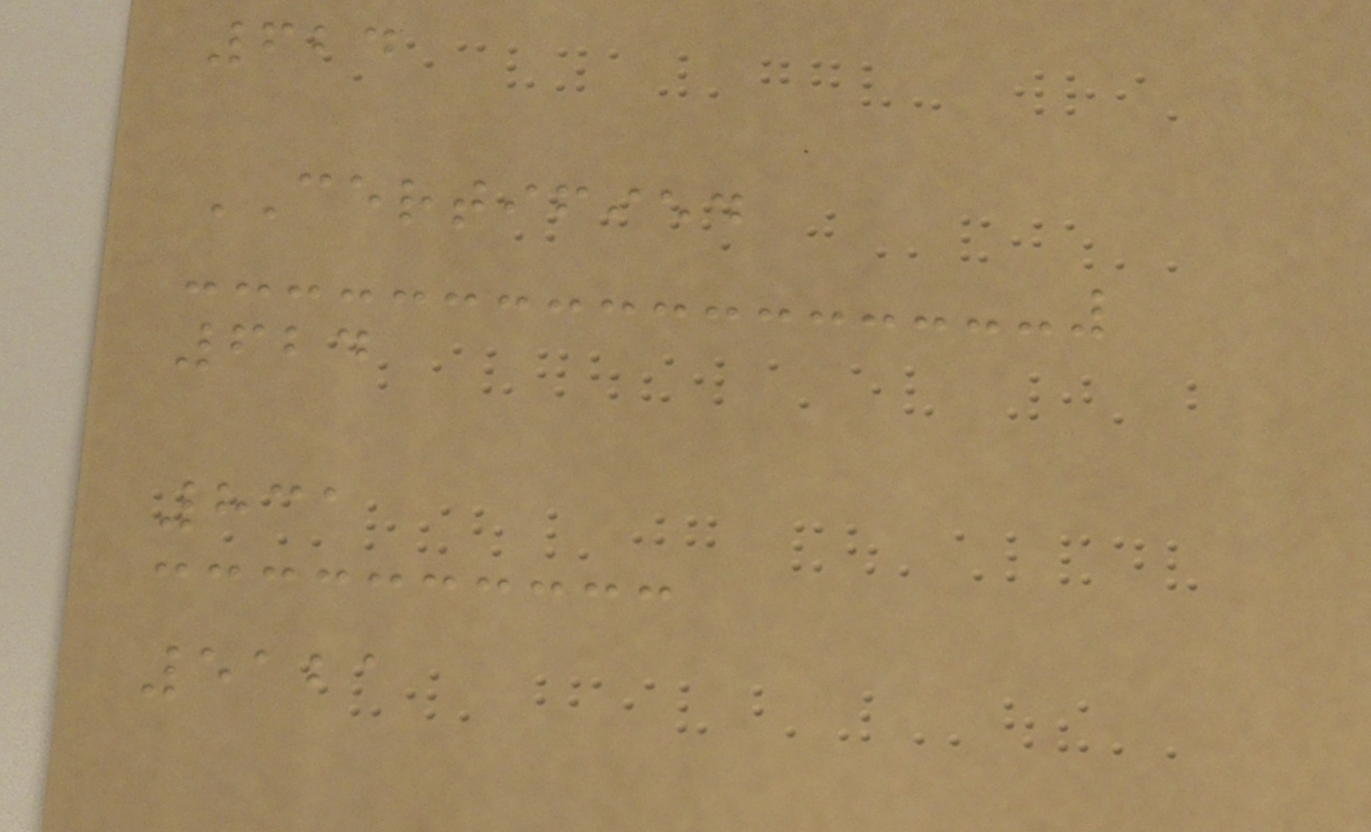624
CERTIFIED
624
831
5121
